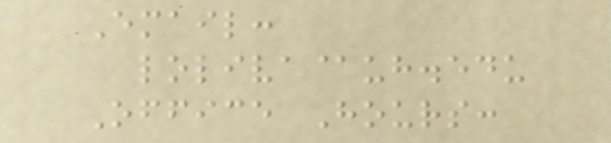Email:
loliva@uh.edu
Office Hours:
